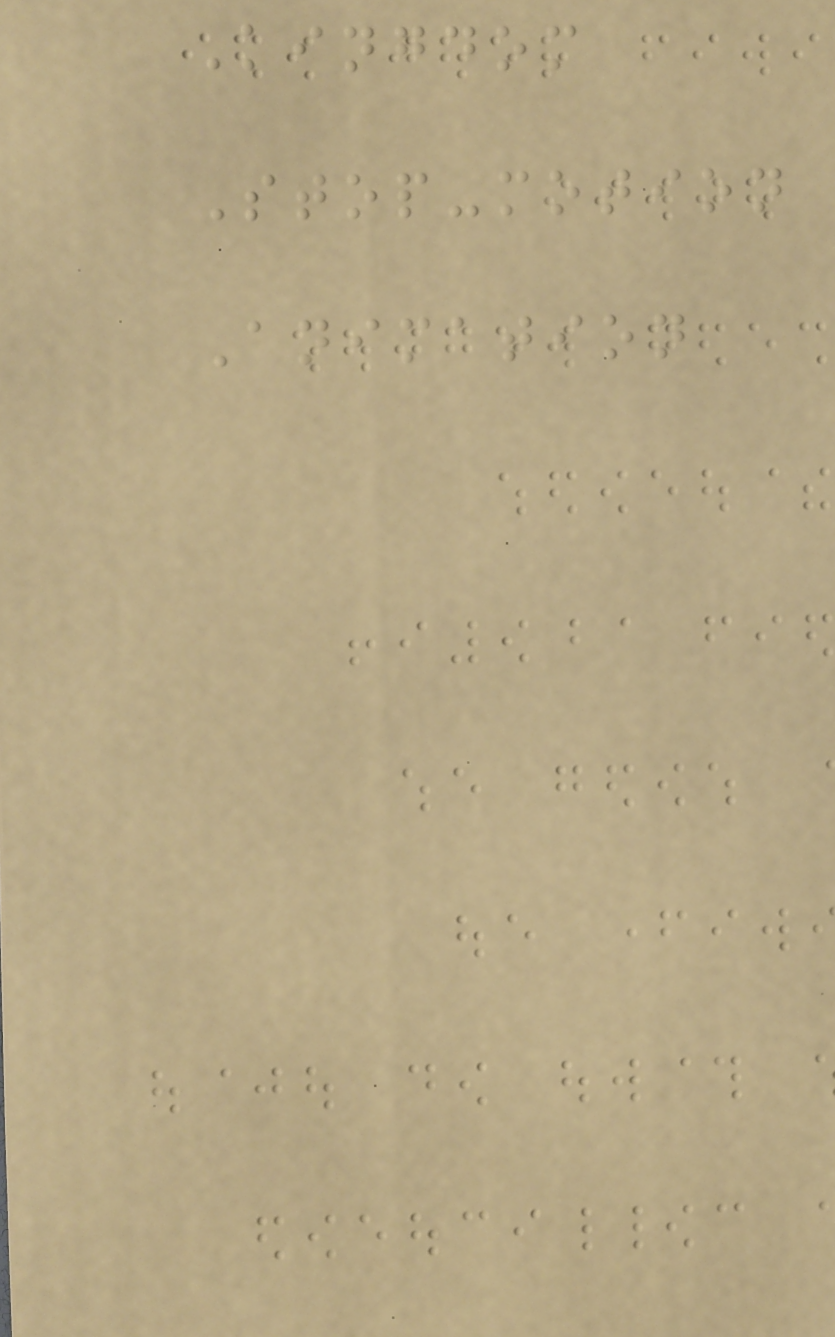Kingdom
Stop-motion
Animation
